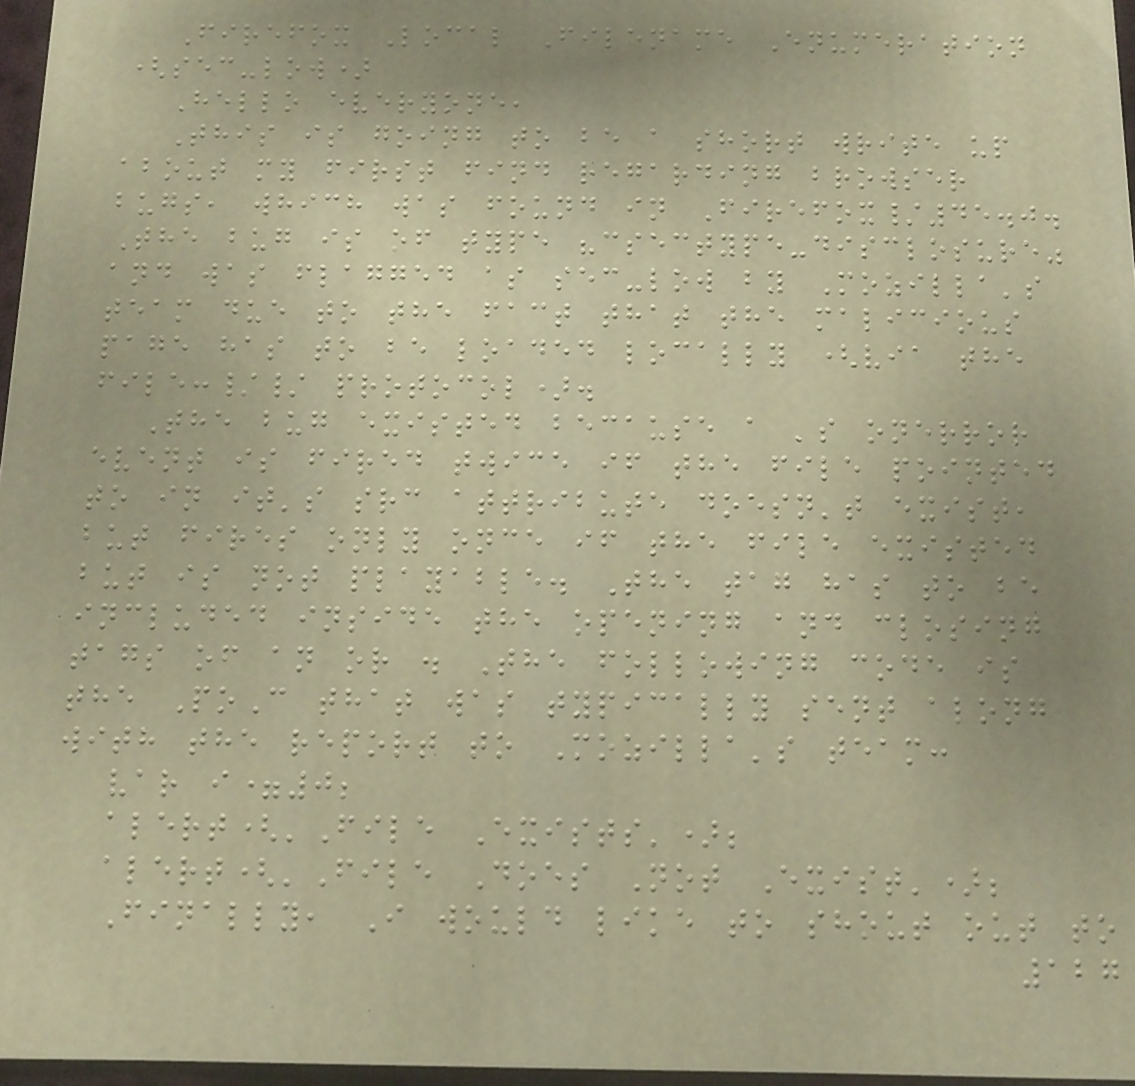Firefox Local Filename Enumeration
(sec-low)
Hello everyone,
This is going to be a short write up
about my first find regarding browser
bugs, which was found in Firefox/45.0.
The bug is of type "csectype-disclosure"
and was flagged as sec-low by Mozilla's
team due to the fact that the malicious
page has to be loaded locally (via the
file:// protocol).
The bug existed because a 's onerror
event is fired twice if the file pointed
to in it's src attribute doesn't exist,
but fires only once if the file existed
but is not playable. The tag has to be
included inside the opening and closing
tags of an or . The following code is
the PoC that was typically sent along
with the report to Mozilla's team:
var i=0;
alert('File Exists');
alert('File Does Not Exist');
Finally, I would like to shout out to
127
